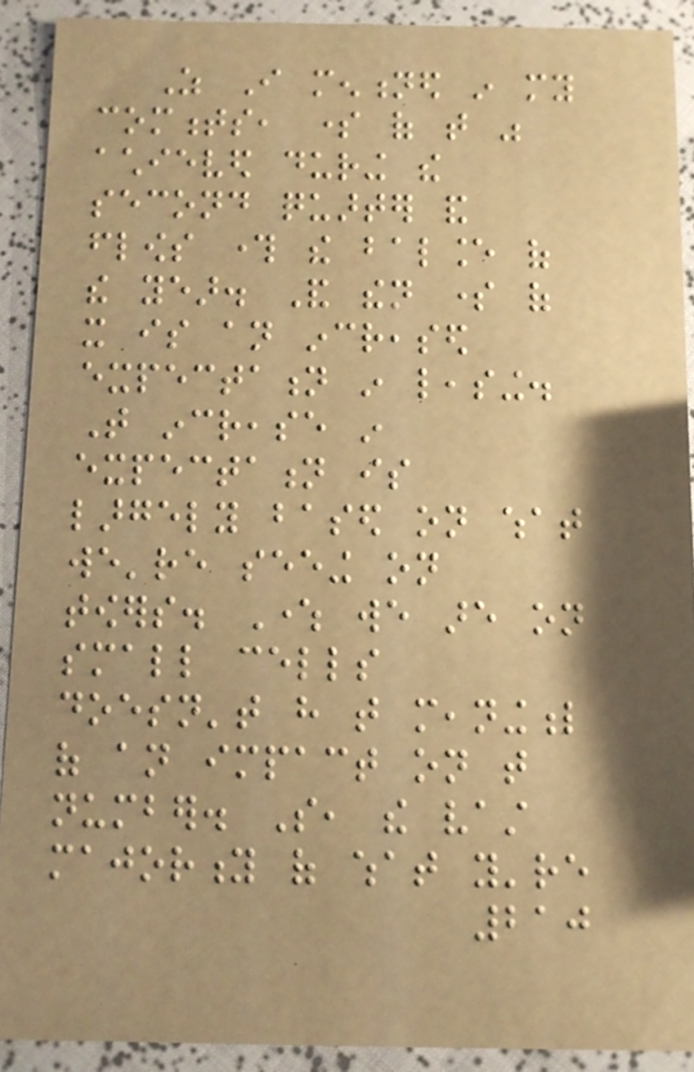As I mentioned in my
comments, some of that was
achieved during the
second quarter and
flows through the balance of
the year. And then some of
it is an increased
expectation in leasing.
That increase in
expectation is
largely based on what
we're seeing on
towers. Where we are on
small cells
doesn't have that meaningful
of an impact on that
number. So, the vast
majority of what you're
210
